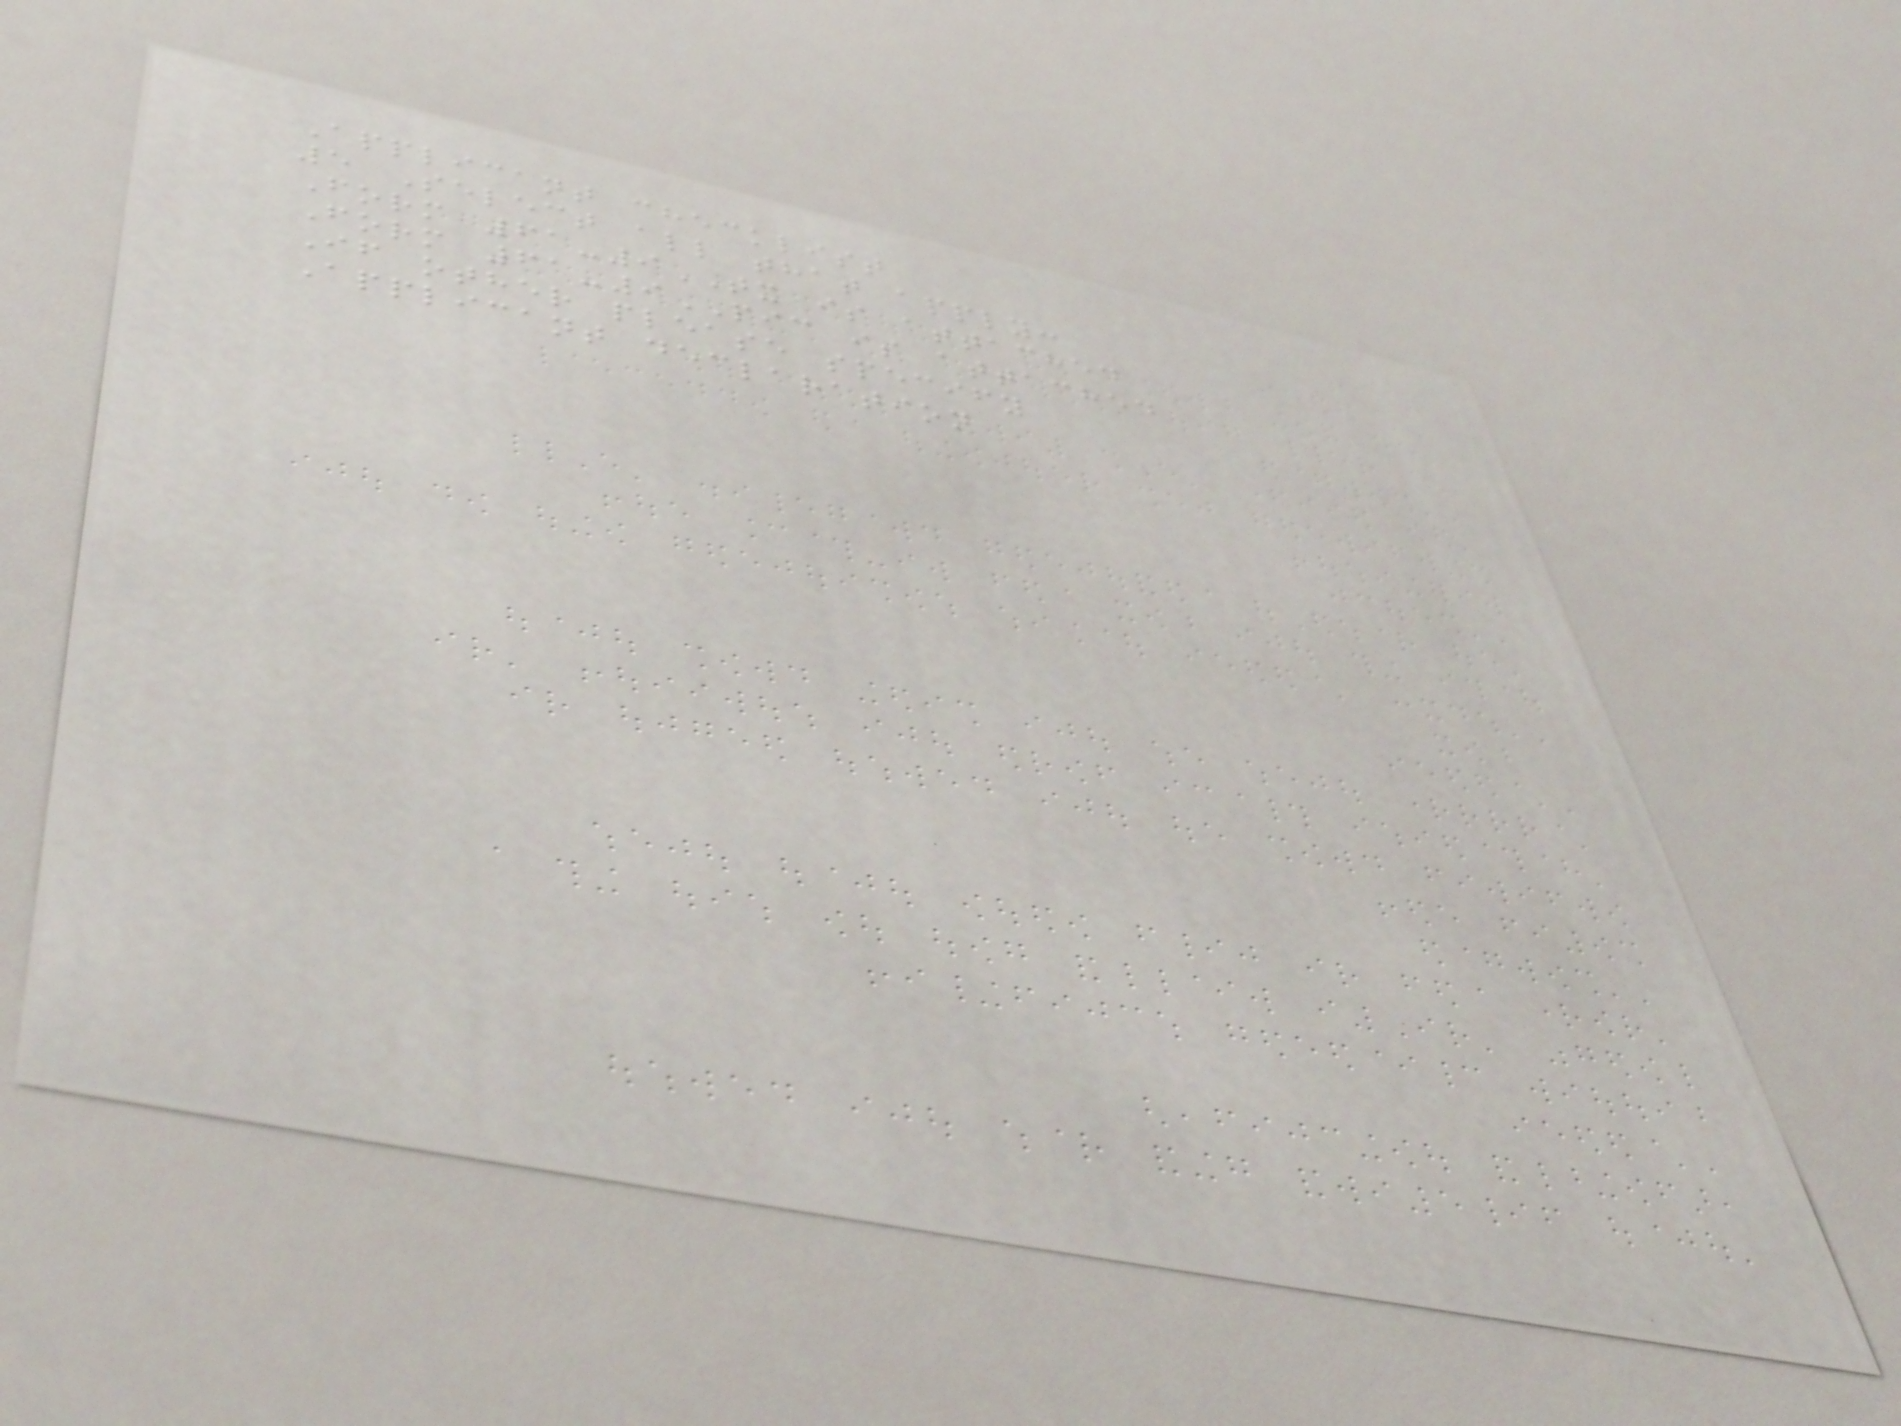Applicant checklist
5 Select all that apply:
Form 61-9TX is attached
Form 61-9PIC is attached
If other please specify
Applicant declaration
